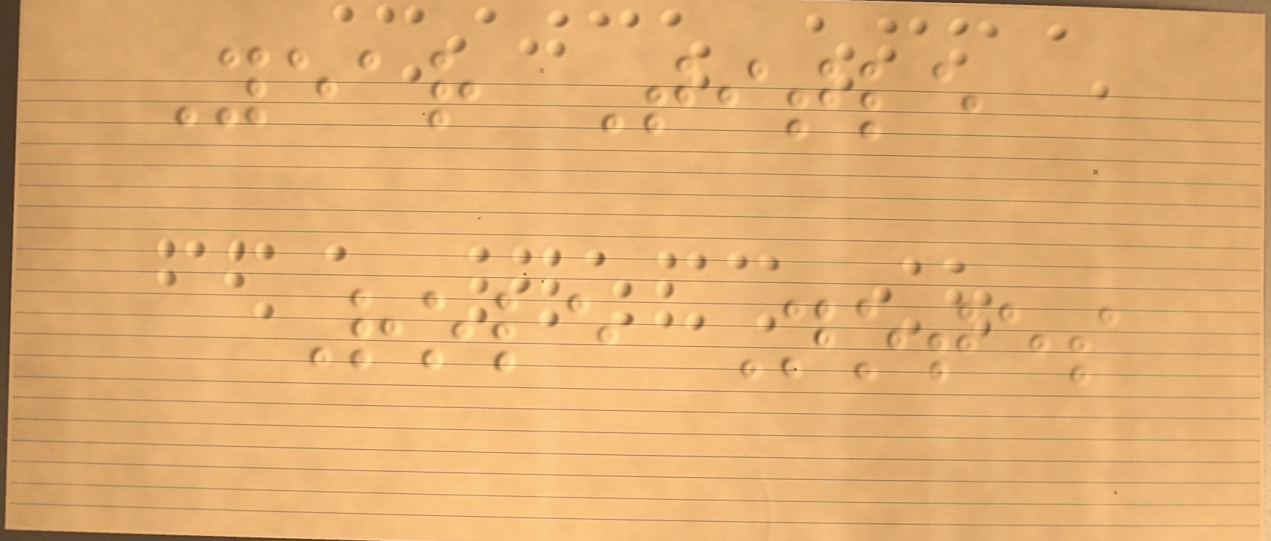Year Title
Role Notes
